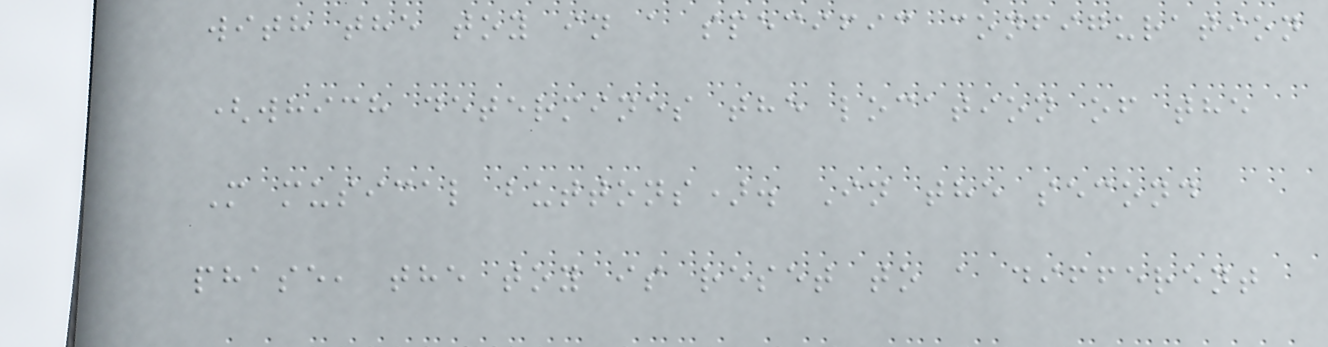with the toy in a specific configuration
(which determines the location of the
M musical buttons). In the second
phase, the toy is reset to a different
